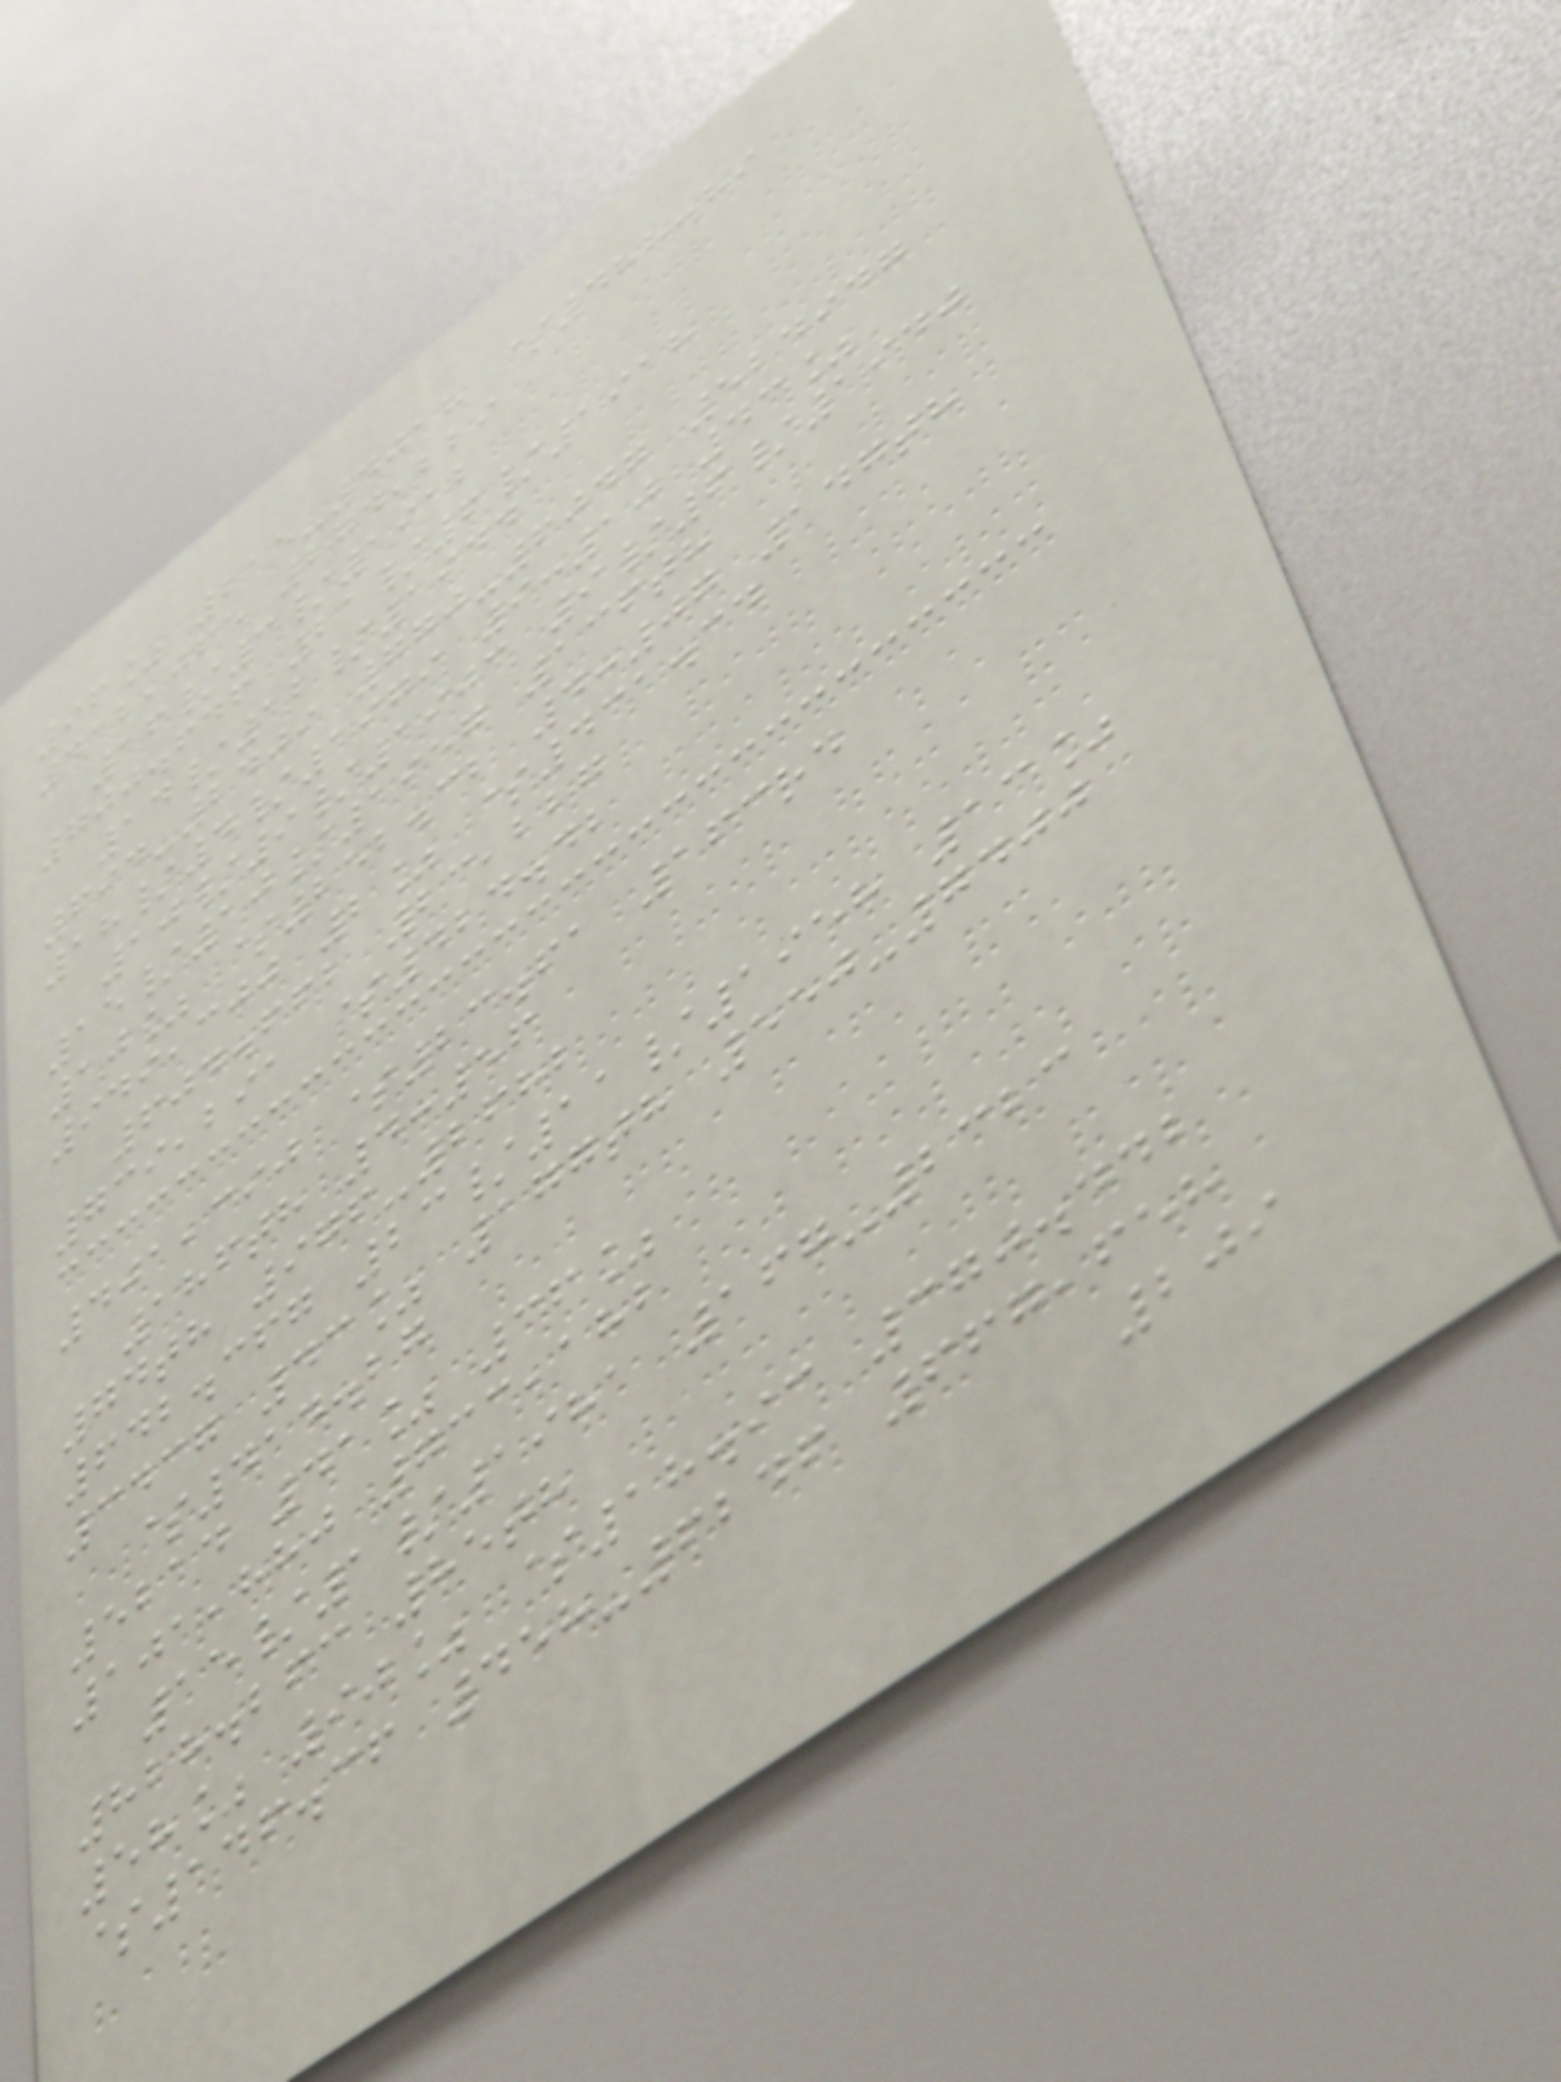96% 215-4018 $488.89
412,065 274,229
16/3/1912
700.646 21/6/1918
14/12/1944
694-2409 770-6047 524947
18/4/1979 9:10 43%
10/9/1903 9/6/1940
15/10/1957 136th
10% $252.32 4:07 147th
949,300 2% $431.34
604.662 23,227
739,291 $424.42
401,390 $23.61 163rd
186th 4:56
74th 976-2682
642.367 23/11/1958 13%
3437 43% 177th 550-7400
$414.27
5214 41% 36%
101,880 733,182
15/1/1981 167-2323
828.263 85th
58% 90% $18.93 370.442
$146.36 458-6246 667,658
209
